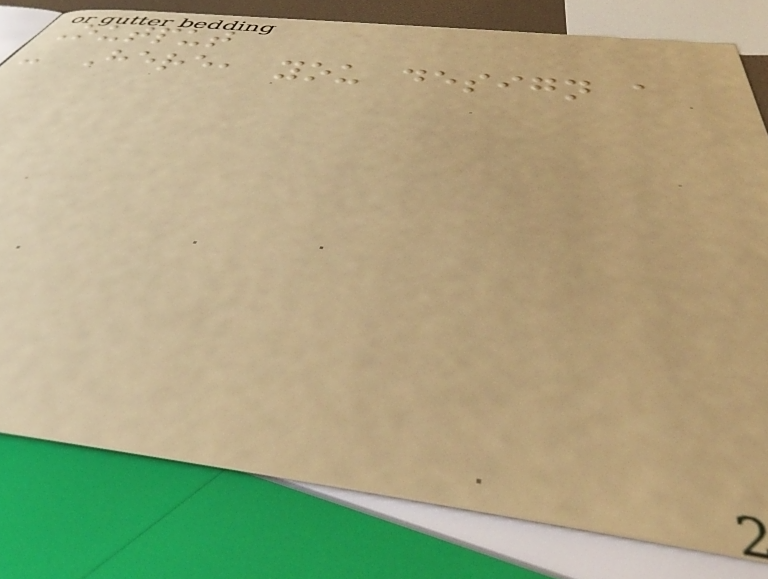Output
- Here, you design a
